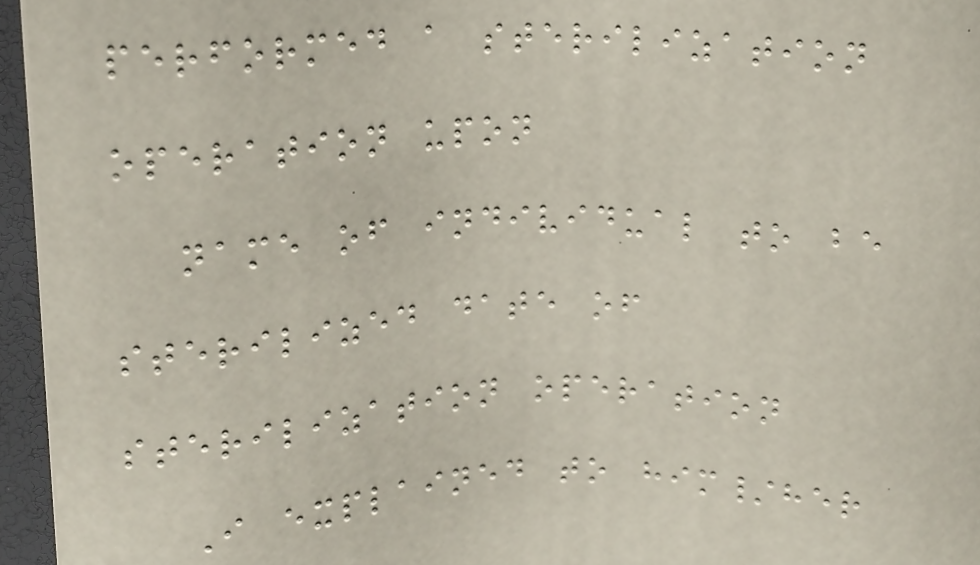performed a sterilization
operation upon
name of individual to be
sterilized date of
sterilization operation
I explained to him/her
